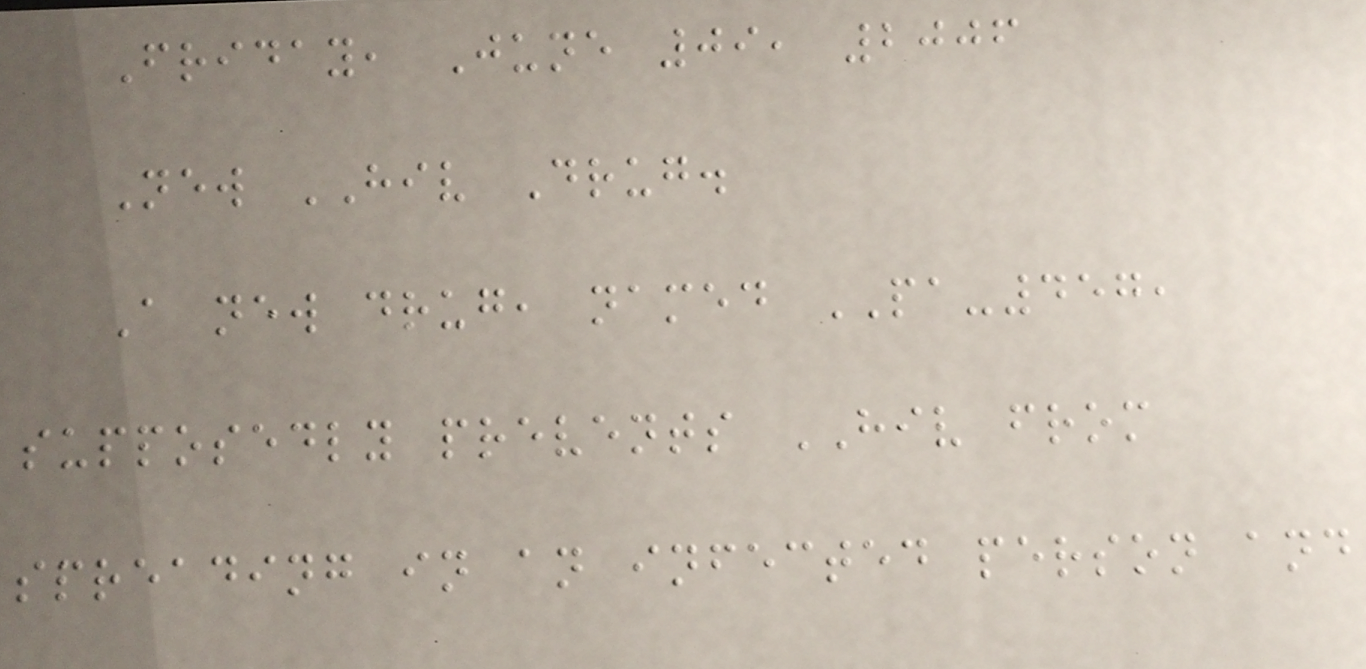Friday, June 09, 2006
New HIV Drug.
A new drug, named PA-457,
supposedly prevents HIV from
spreading in an infected person and
